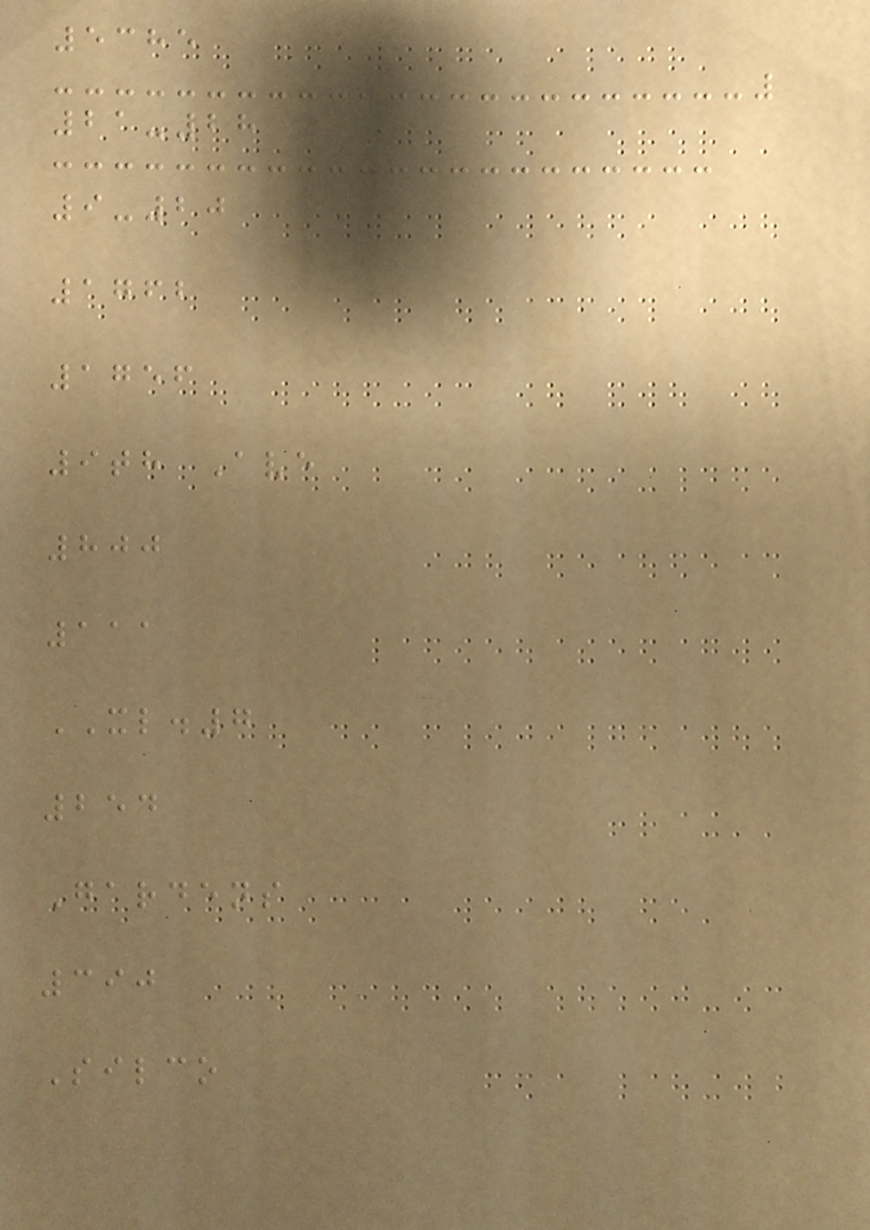5385
21-28
9-20
1762
1756
9th Ave
800
111
XL.7
254
Gardens
390
Silco
